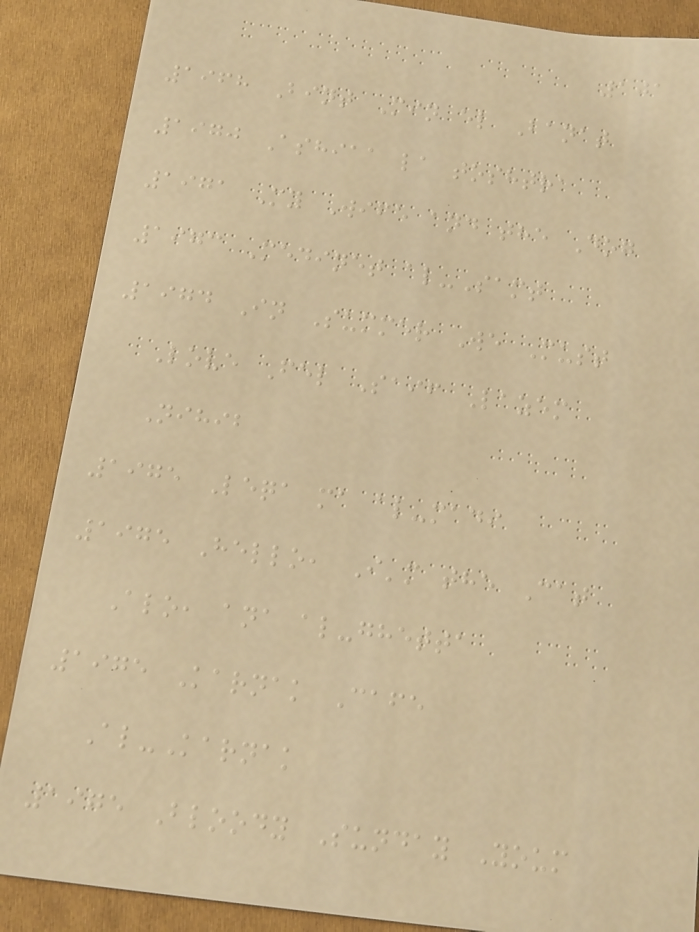101
1968 Bint Min el Banat
1970 Ashiaa la toshtra
1971 My Wife and the Dog
1973 Medinet al-Samt
1974 In Summer We Must
Love Fel Saif Lazem
Nihib
1975 Leqa ma al-madi
1975 Hello, I'm the Cat
Alo, ana al-ghetta
1975 Karnak Cafe
Al-Karnak
1975 Bloody Sunday Youm
